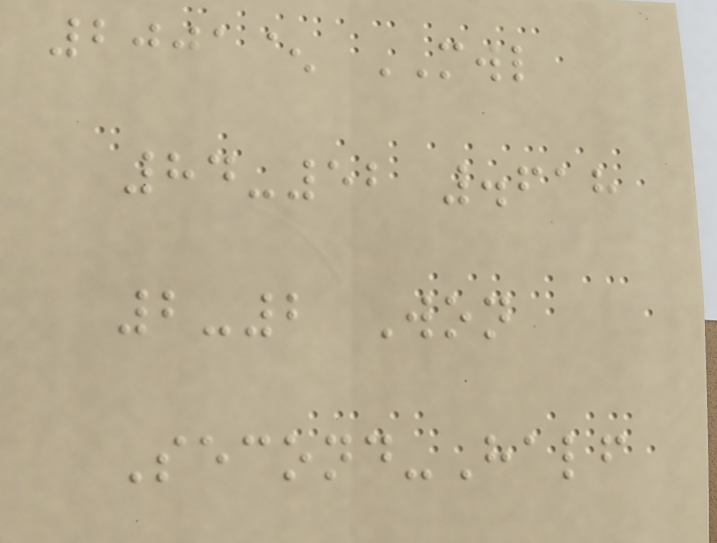2001^ MWL
84-52 .618
2-2 Won
Second-Half
